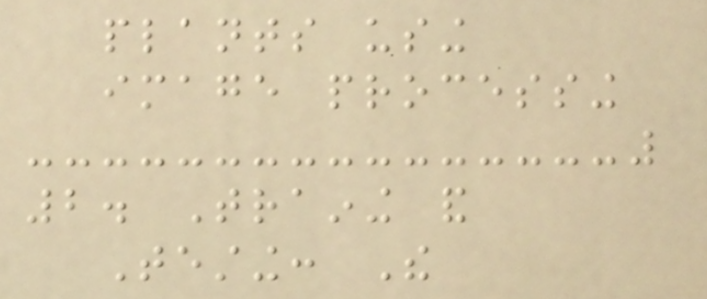plants using
image processing
2. Training and
Testing: The
